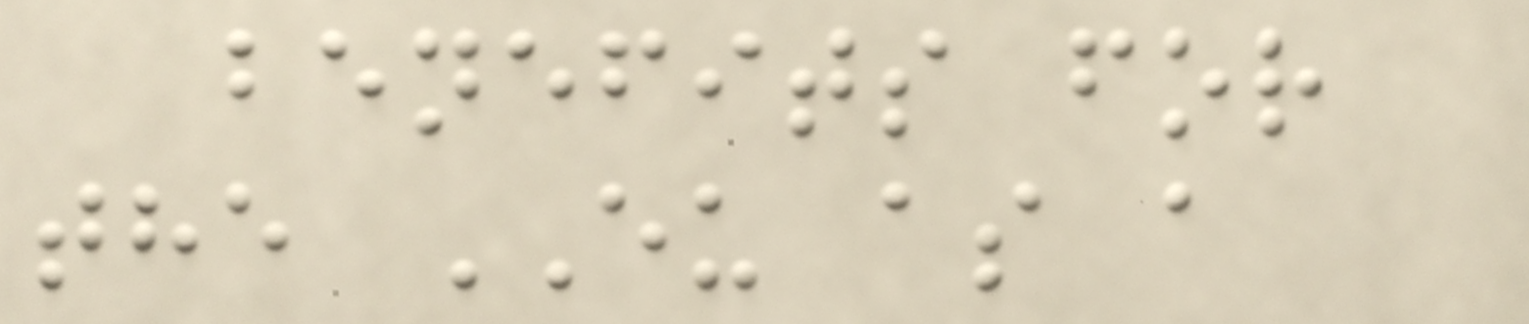benefits for
the EU as a
